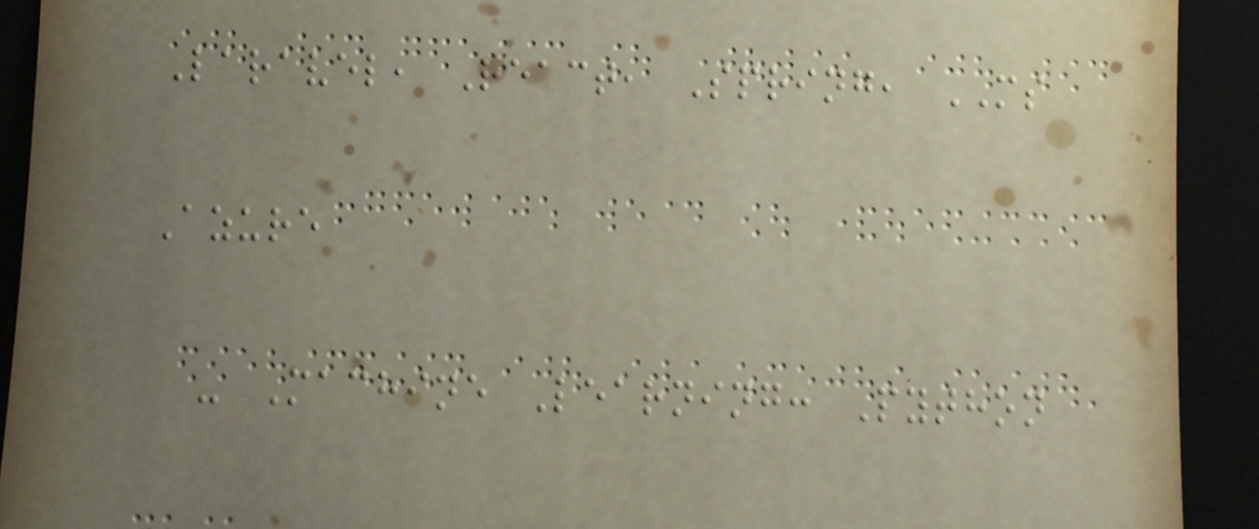Laravel, React, Spring, MS
Azure
- Machine Learning: Python
